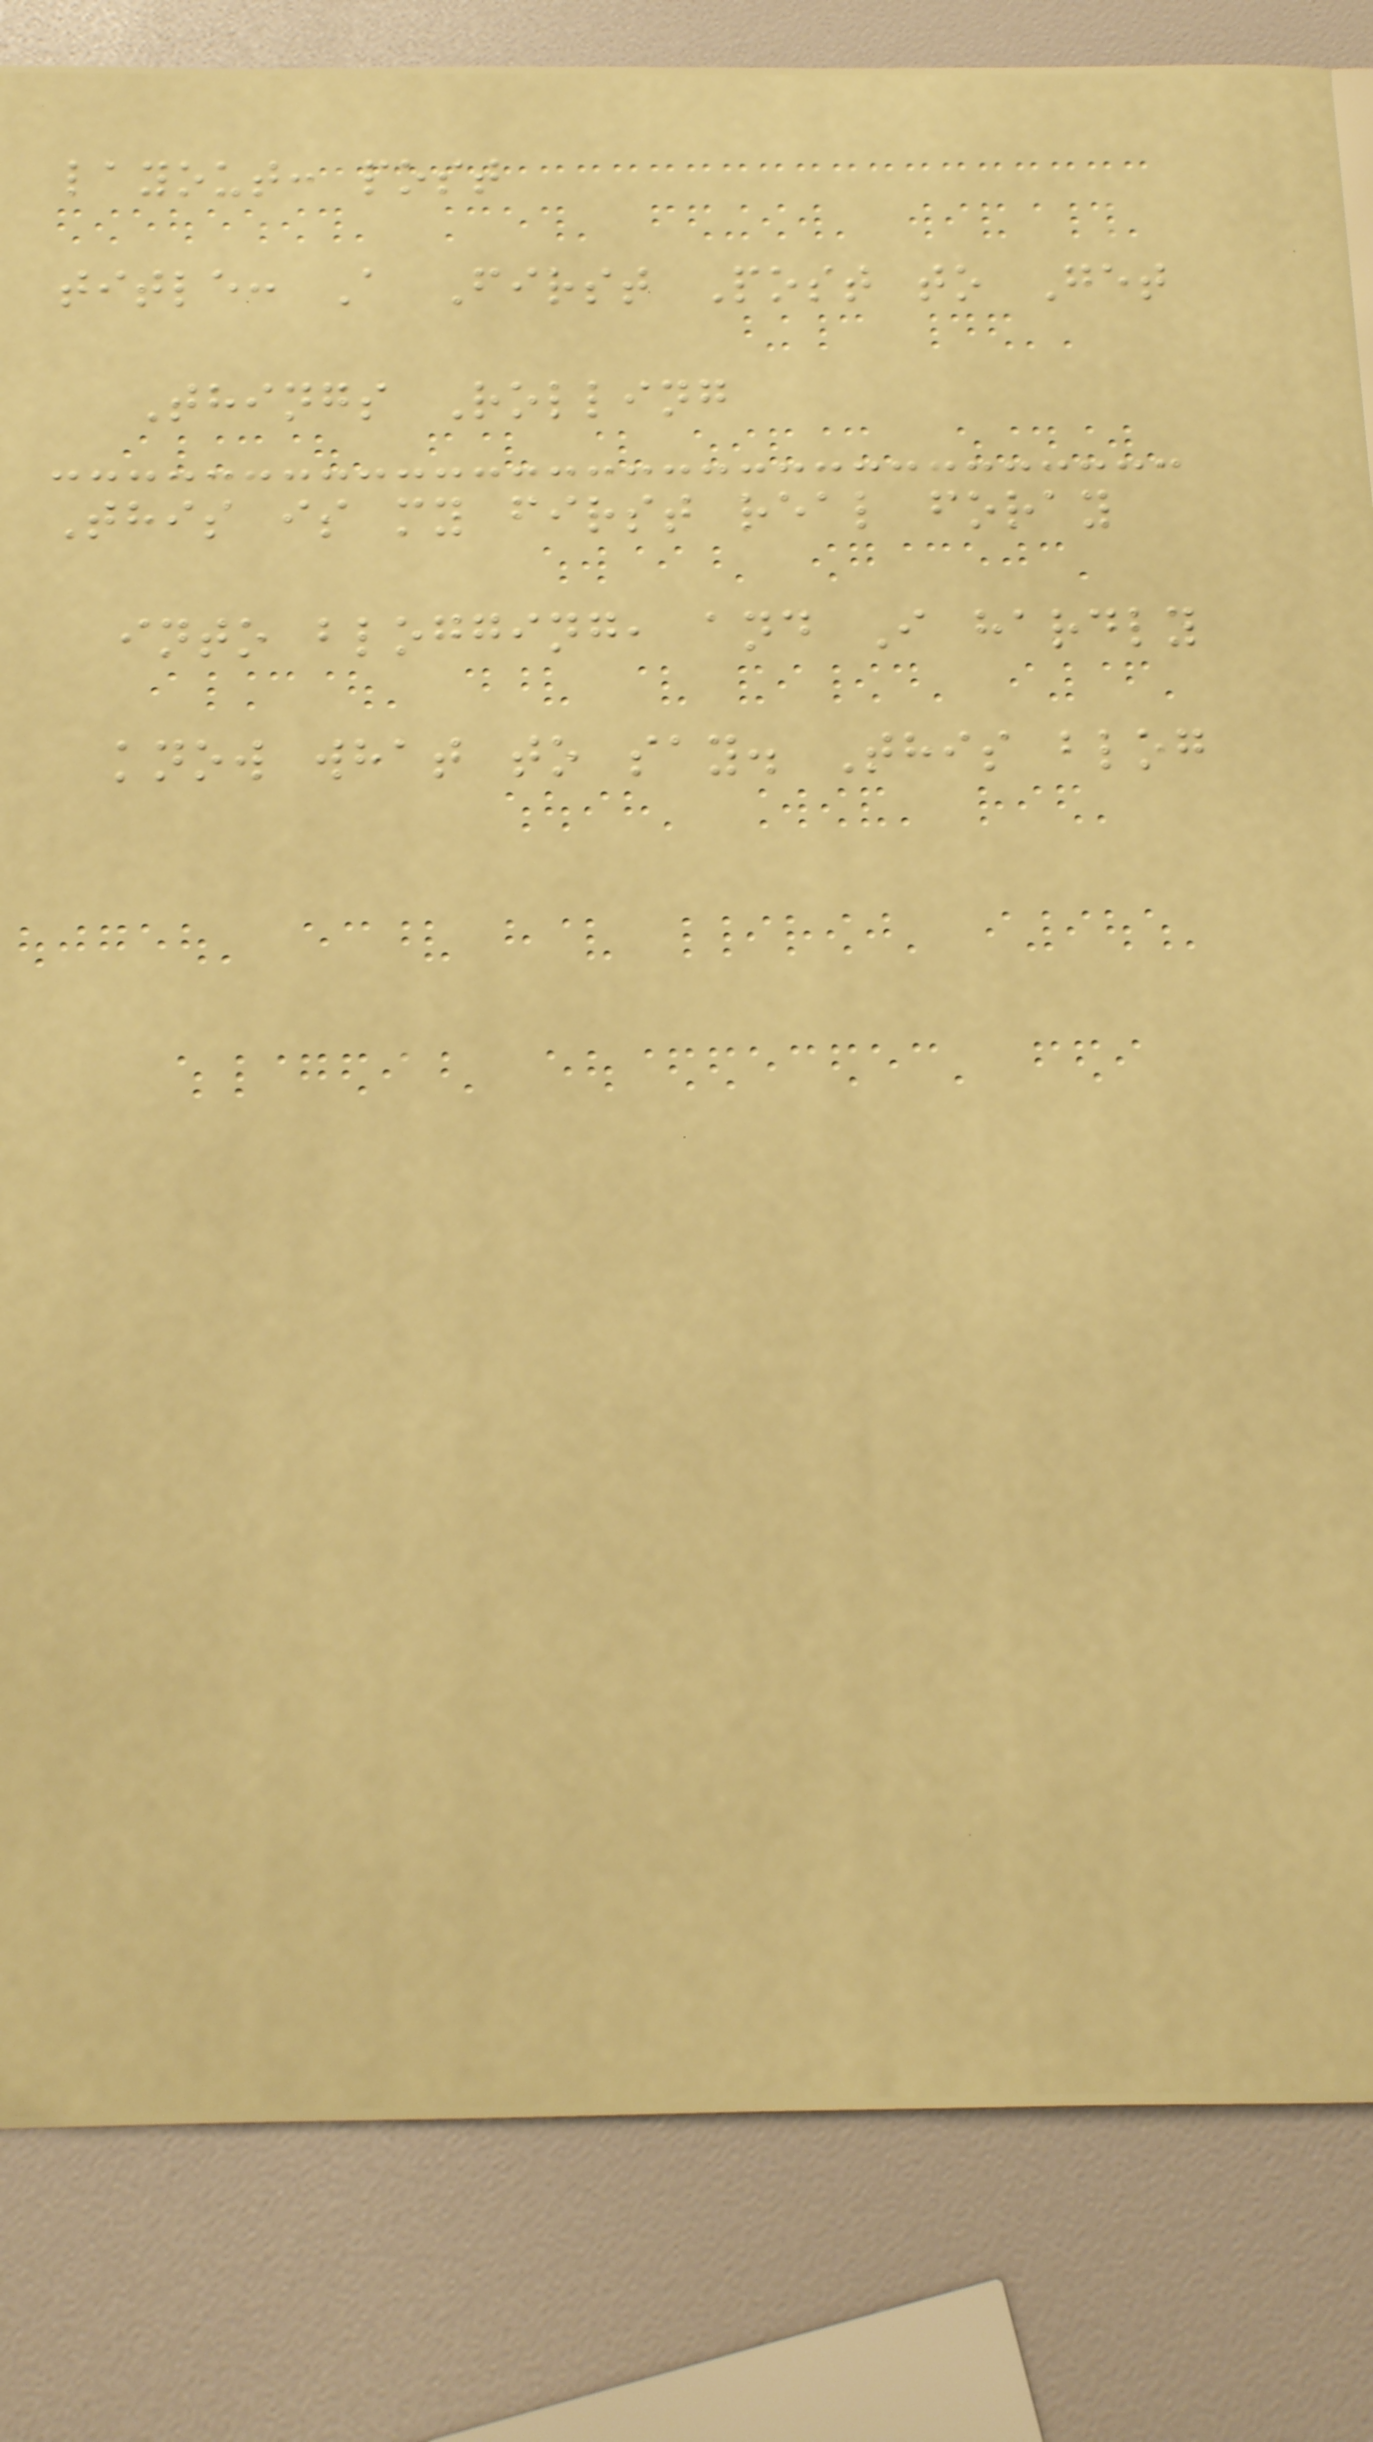layout: post
title: A First Post to Get
Things Rolling
This is my first real foray
into blogging, and I hardly
know what to say. This blog
